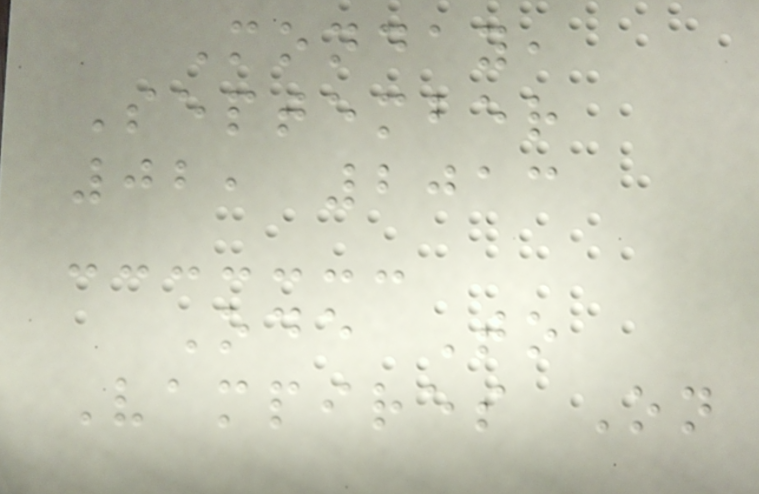Monday,
September
02, 2013
Ode To
Vampires On
